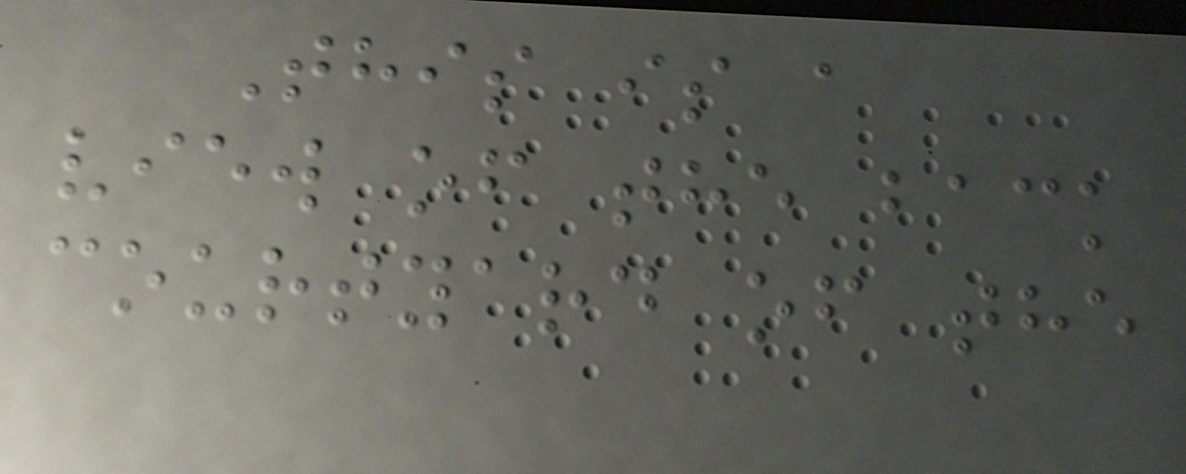This is a
view of the back
courtyard of the
